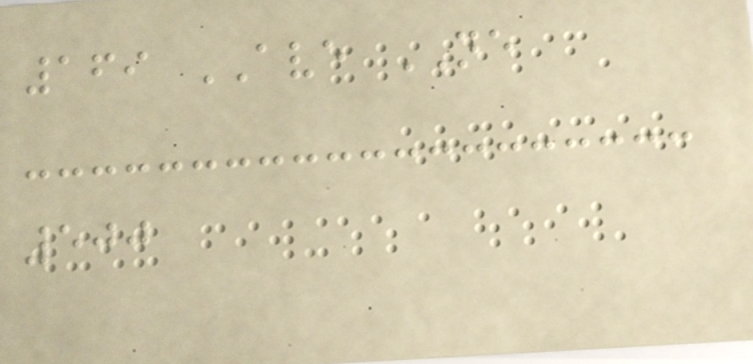169 AVE NE
500
